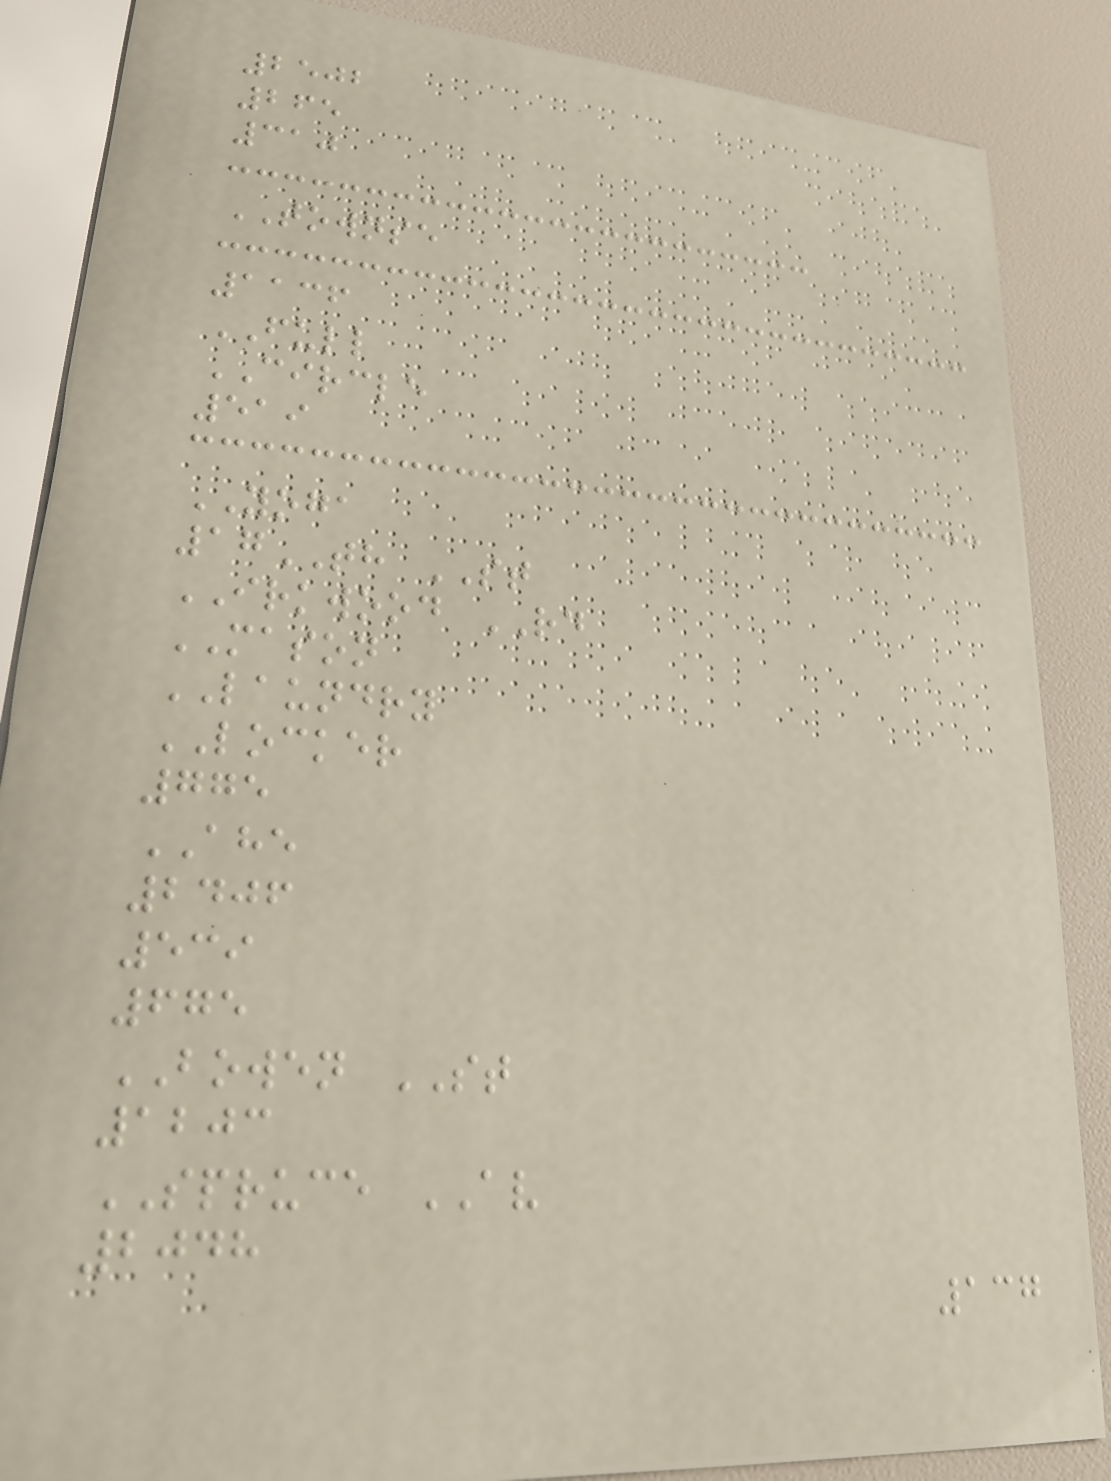2502
265
310
TOWNSE
1136
FULL
CIRCLE
519
YOGA
17TH ST
IRKWOOD RD
MASON
LAUNDRY
LOCKER
775
AHE
2406
539
675
BOWEN ST
1203
SPRUCE AV
2048
137
